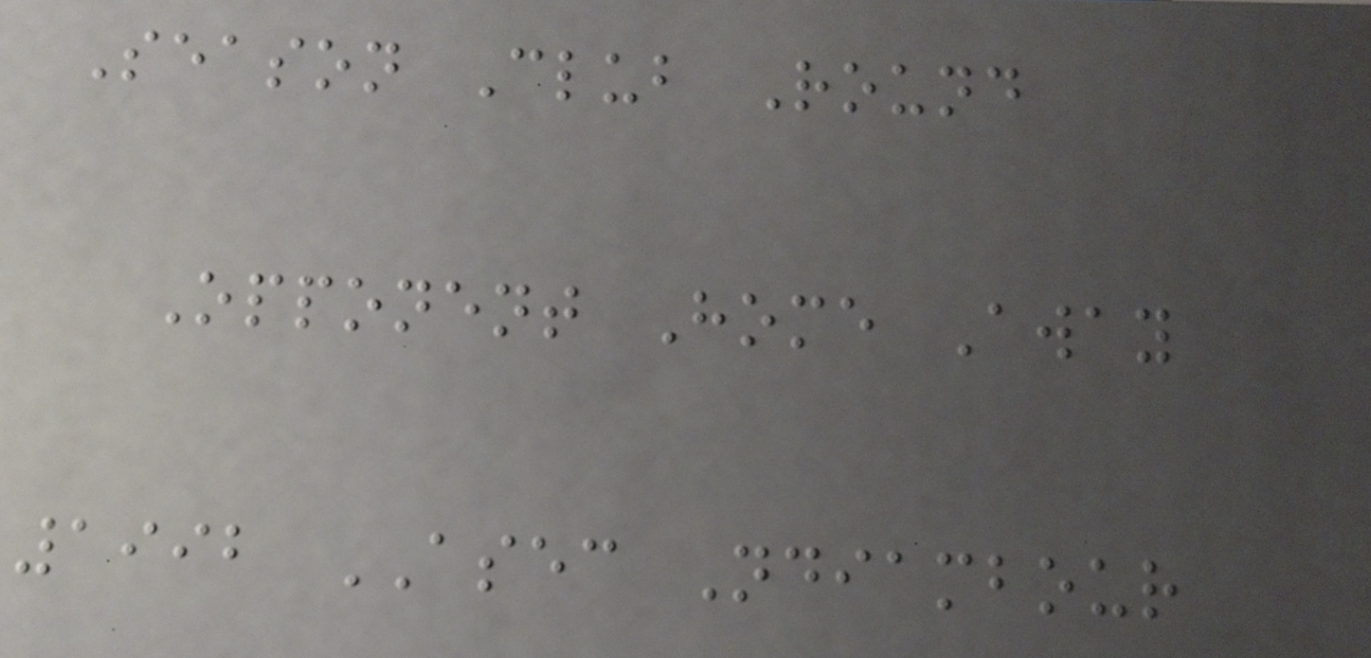Season Club Round
Opponent Home Away
1992 ASEC Ndiambour
